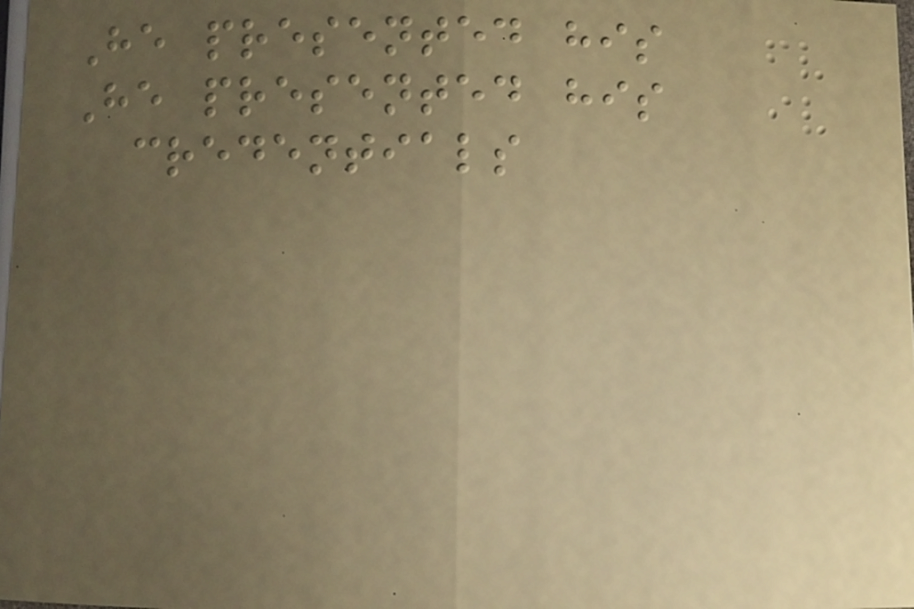He presented his
He presented his
credentials
